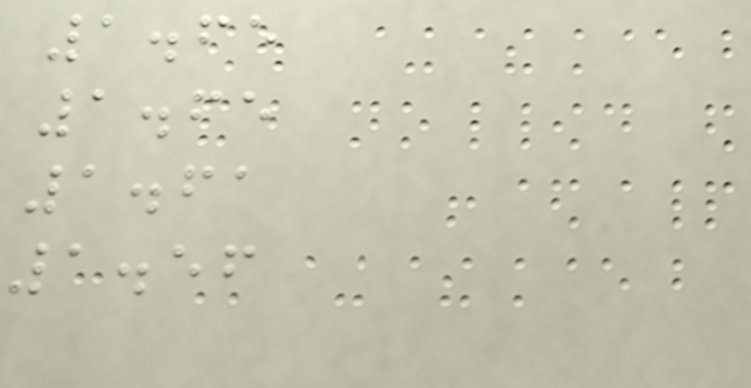1.65
1.65
1.61
1.56
